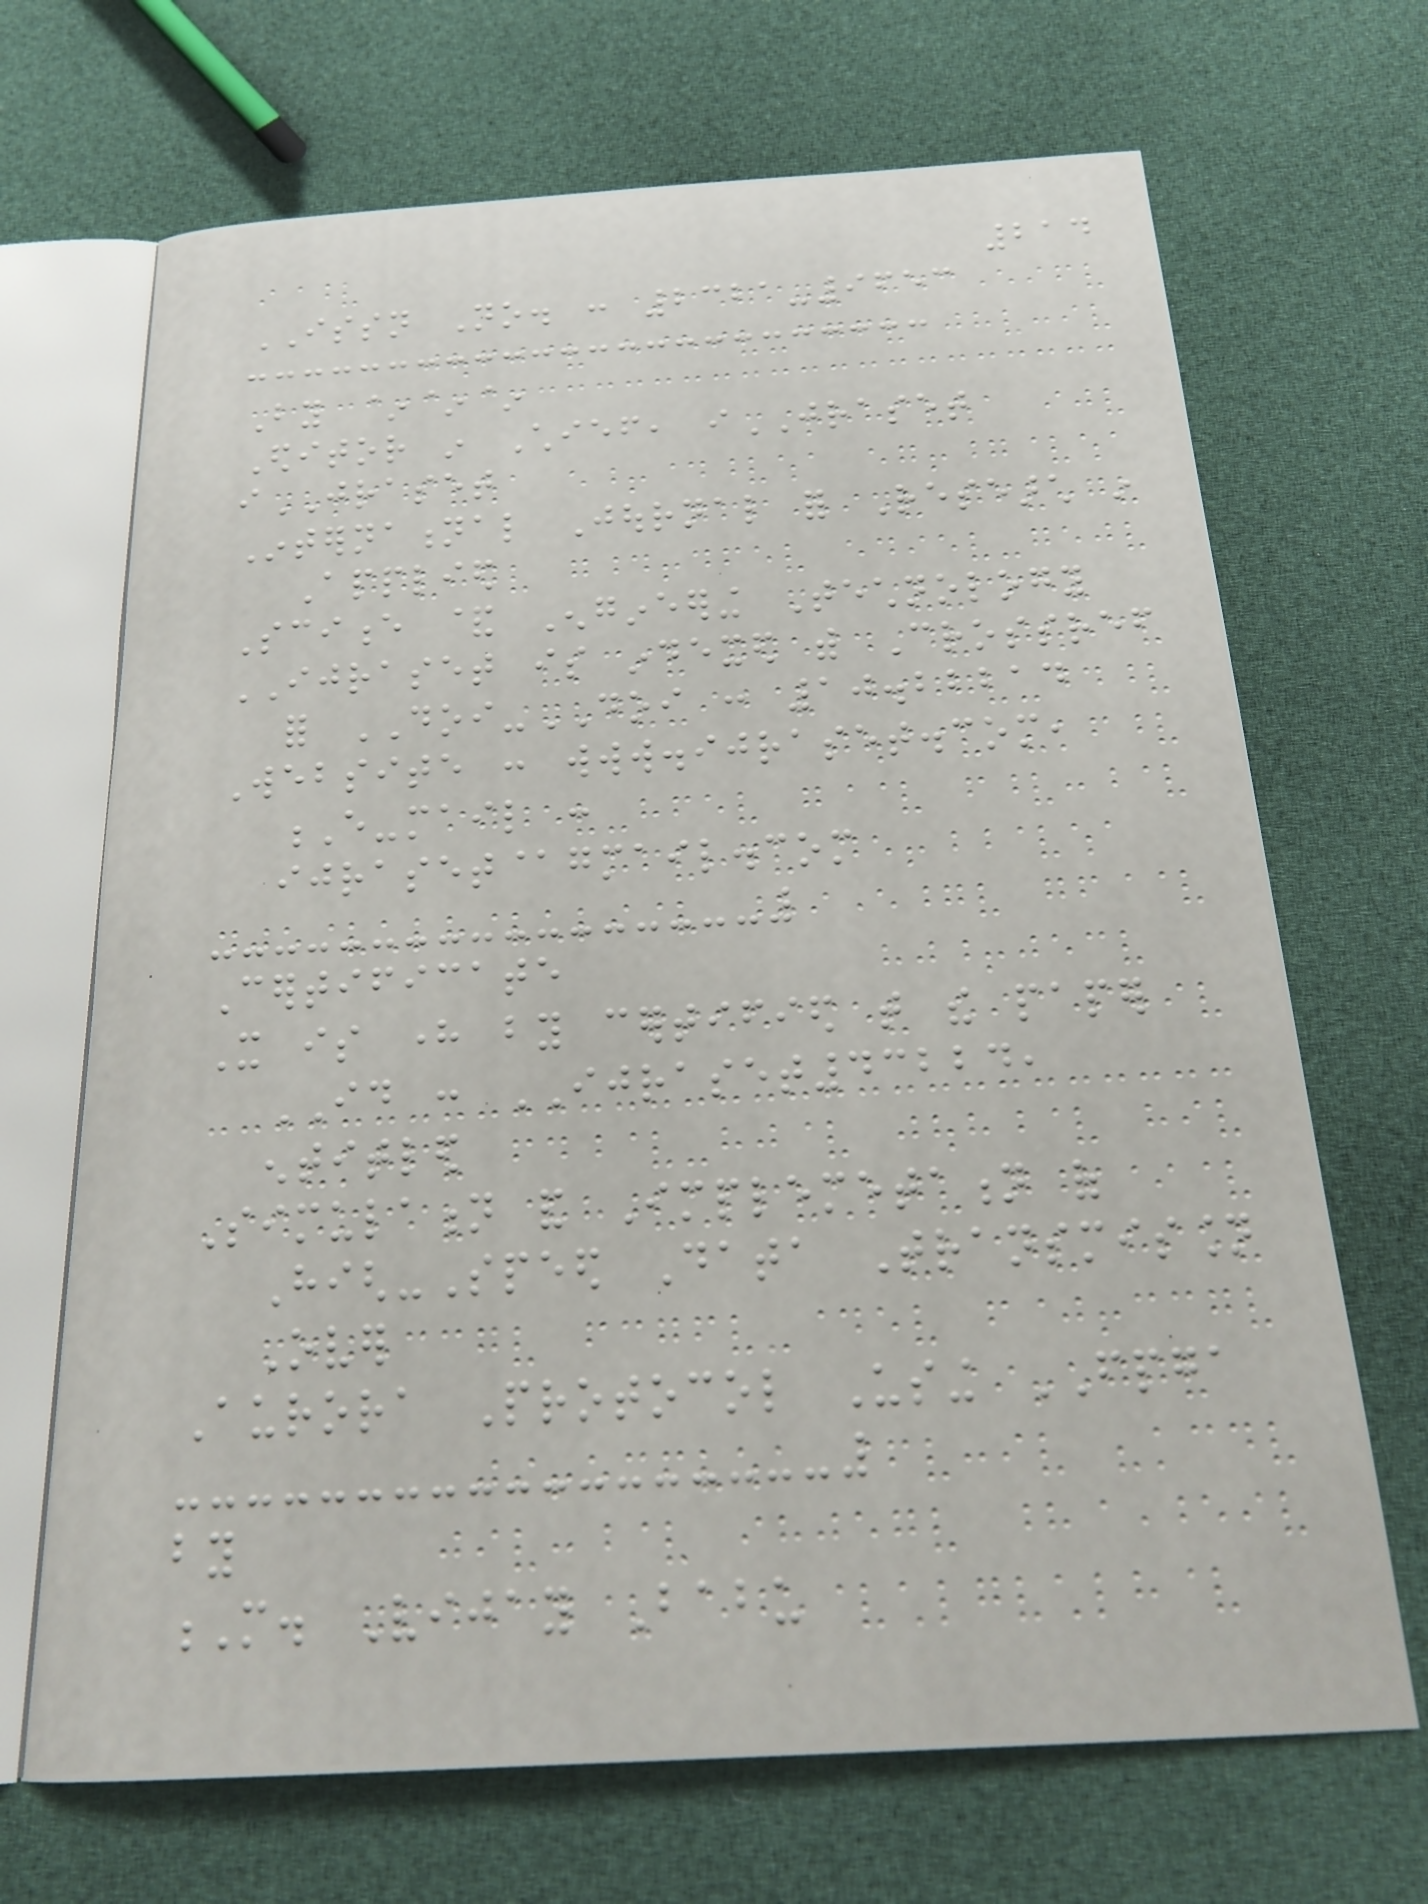214
ISSN No. : 2321-9653
By ~~~
Editor in Chief, iJRASET
iJRASET
International Journal for Research in
Applied
Science & Engineering Technology
IJRASET is indexed with Crossref
for DOI-DOI : 10.22214
Website : www.ijraset.com,
E-mail :
ijraset@gmail.com
Certificate
It is here by certified that the paper
ID : IJRASET43224,
entitled
Simulation and Implemetation of
High-Speed Data Transmission
Over
Aurora Protocol Using FPGA
by
M. Vijay Babu
